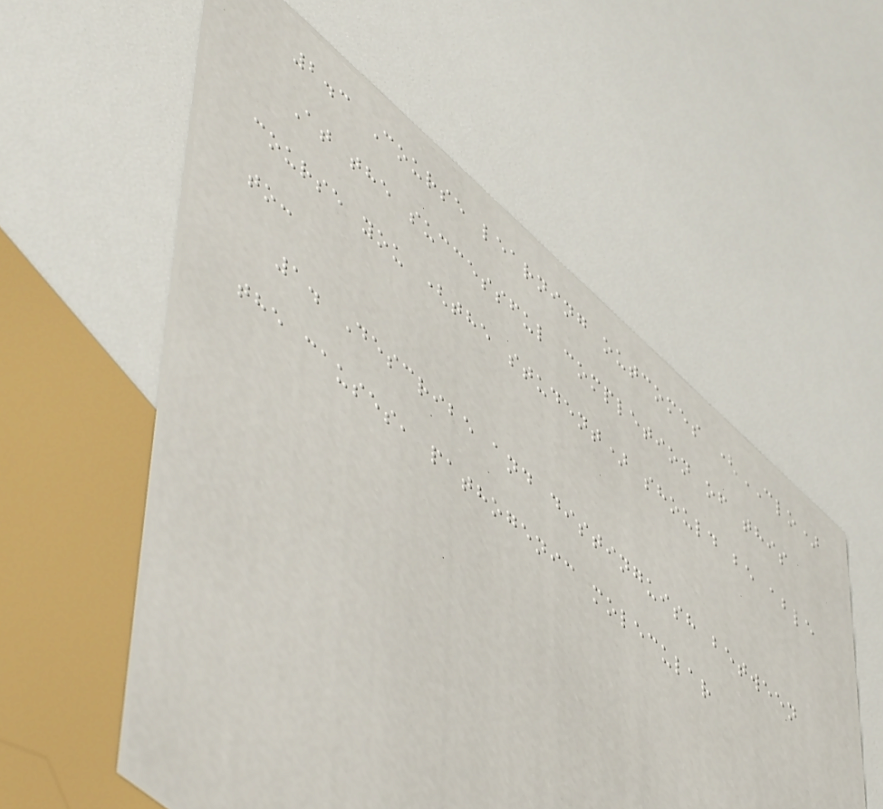2.3 Course learning outcomes (CLO)
At the successful completion of this
course you (the student) should be able
to:
1. Describe and distinguish between
the causes, pathogenic molecular
